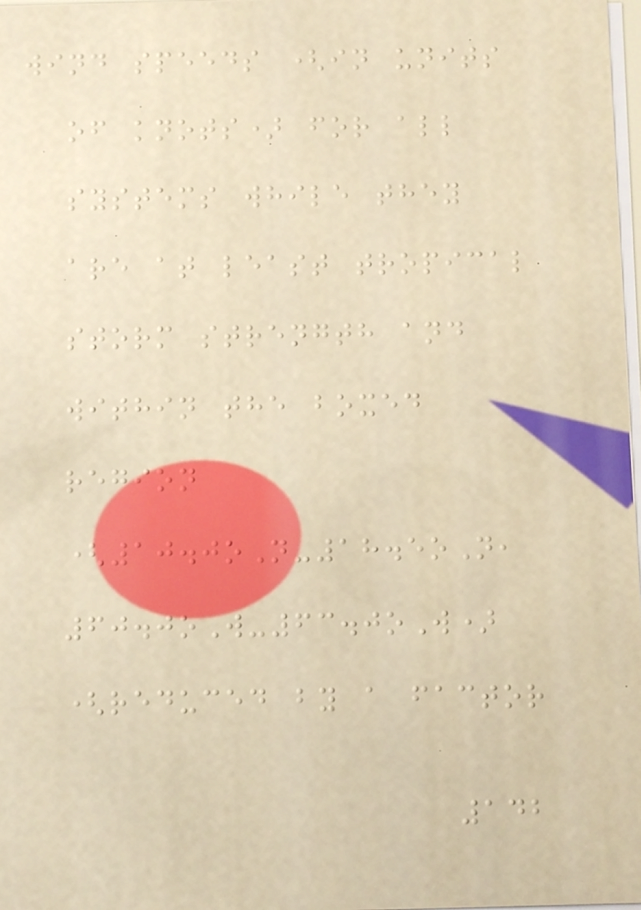wind speeds (in units
of knots) for all
systems while they
are at least tropical
storm strength and
within the boxed
region
(10.0oN-18.5oN,
60.0oW-63.0oW)
(reduced by a factor
142
